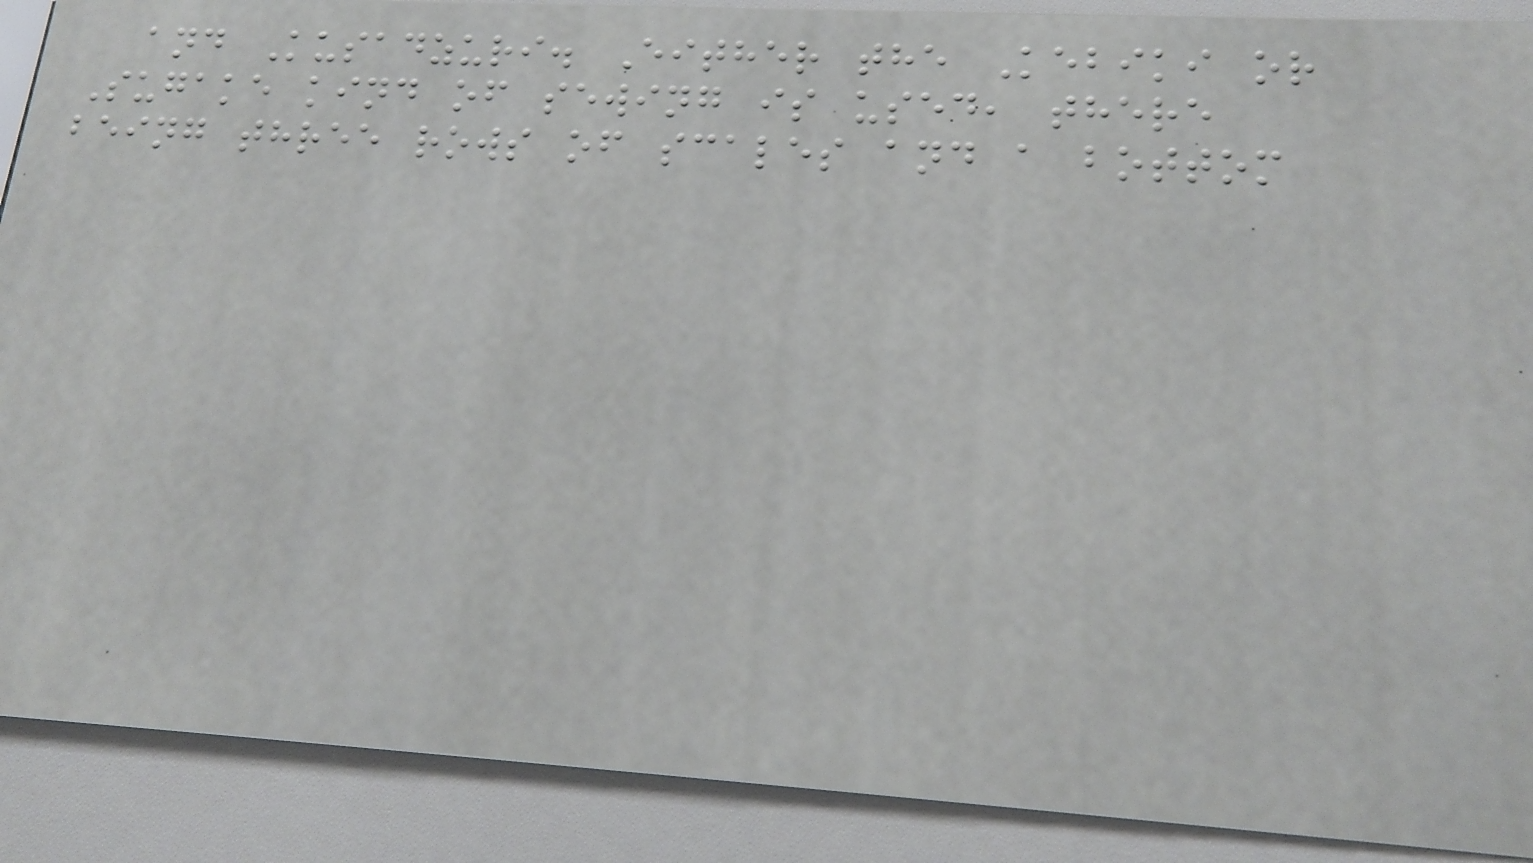and Kusadzuri. Either the Kebiki or
Sugake kind of sewing is used, there
being three rows of scales and a bottom
